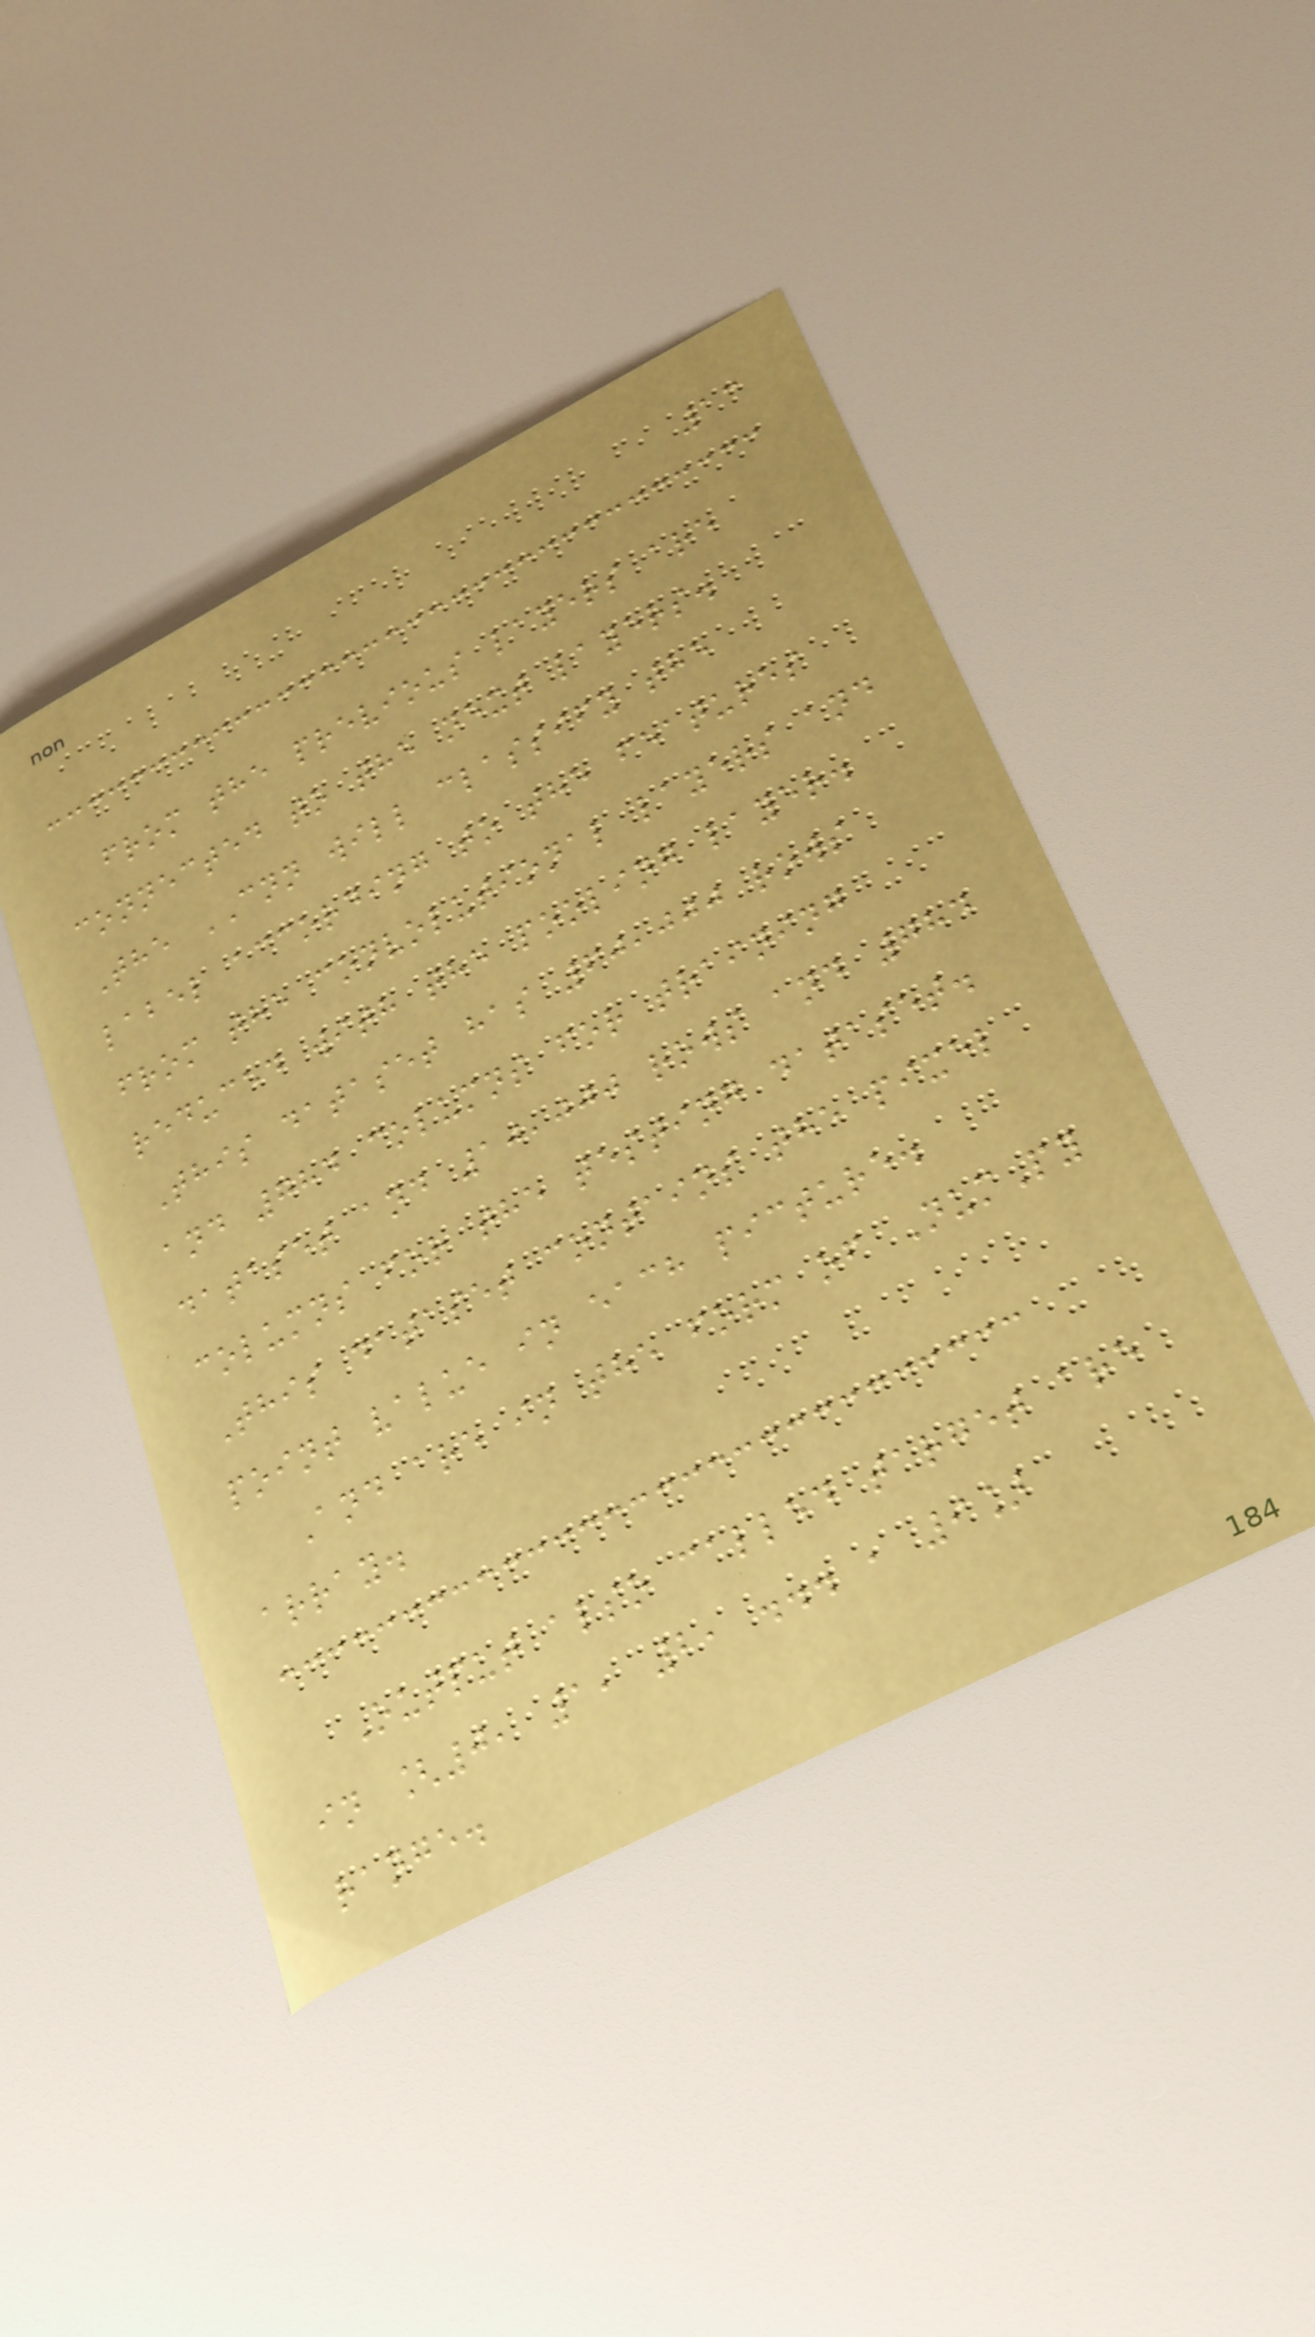13
from the previous layers are
connected to the next layers.
The CNN will classify the
label according to the features
from the convolutional layers and
reduced with the pooling layer.
This dataset has 60,000 rows
and 784 columns for training
dataset and 10,000 rows and 784
columns for the testing dataset.
This dataset contains the pixel
point value in each picture.
And are in the form of NumPy
array.
Output also called target are
in [0, 1, 2, ... , 9]
range.
